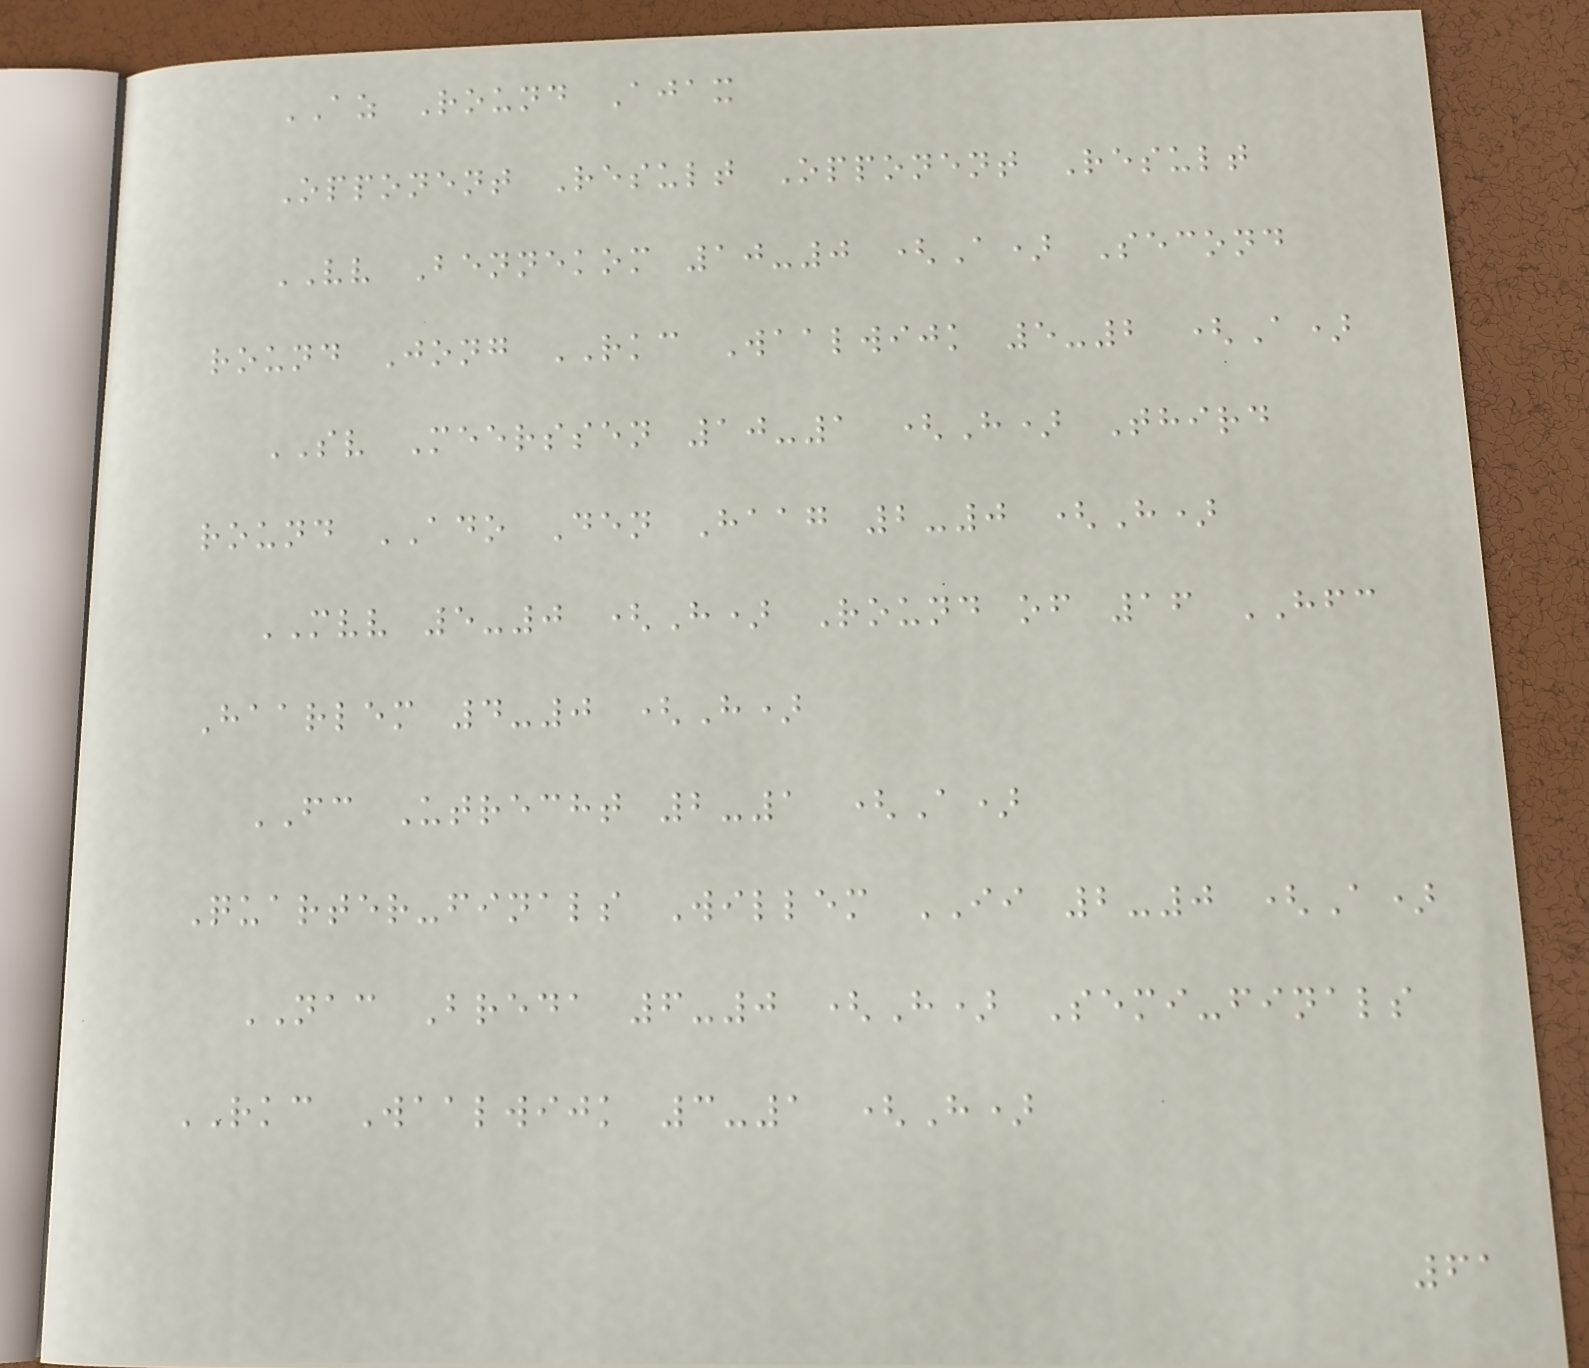AZ Round Ajax
Opponent Result Opponent Result
VV Bennekom 10-0 (A) Second
round Jong RKC Waalwijk 5-2 (A)
SV Meerssen 10-1 (H) Third
round ADO Den Haag 2-0 (H)
MVV 5-0 (H) Round of 16 HFC
Haarlem 4-0 (H)
FC Utrecht 2-1 (A)
Quarter-finals Willem II 2-0 (A)
NAC Breda 6-0 (H) Semi-finals
RKC Waalwijk 3-1 (H)
61
